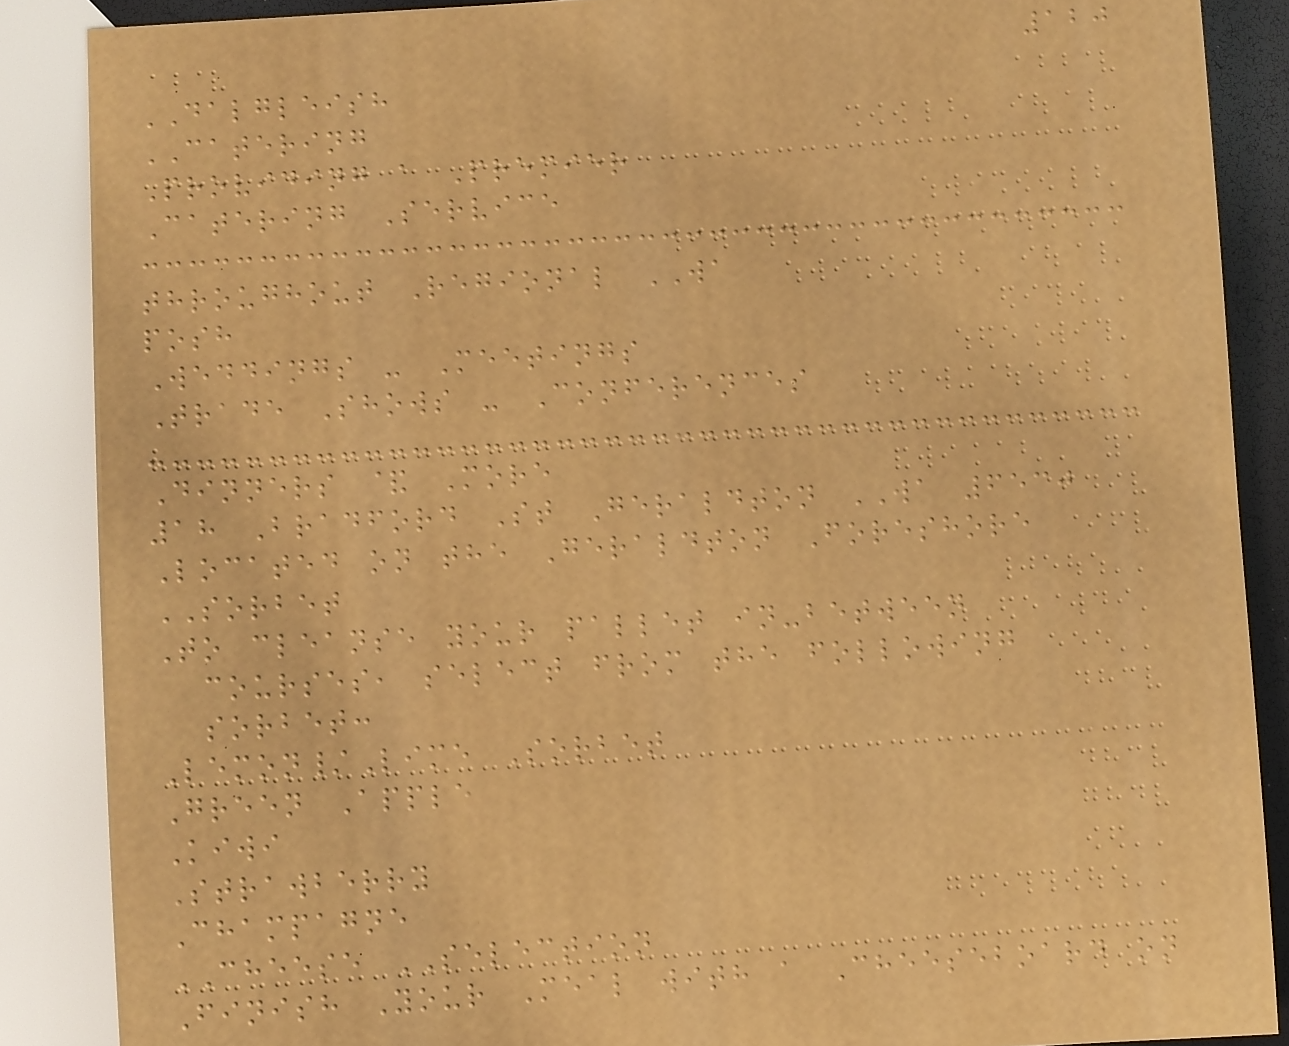120
DALGLEISH
CATERING
Providing a Premier
Catering Service
throughout Regional WA
posh
Weddings - Meetings
Trade Shows - Conferences
Dinners & More
18 Bradford St Geraldton WA 6530
Located on the Geraldton Foreshore
SORBET
To cleanse your pallet in-between
courses, select from the following
sorbet:
Lemon/Lime Sorbet
Green Apple
Kiwi
Strawberry
Champagne
CHEESE SELECTION
Finish Your Meal with a Cheeseboard on
